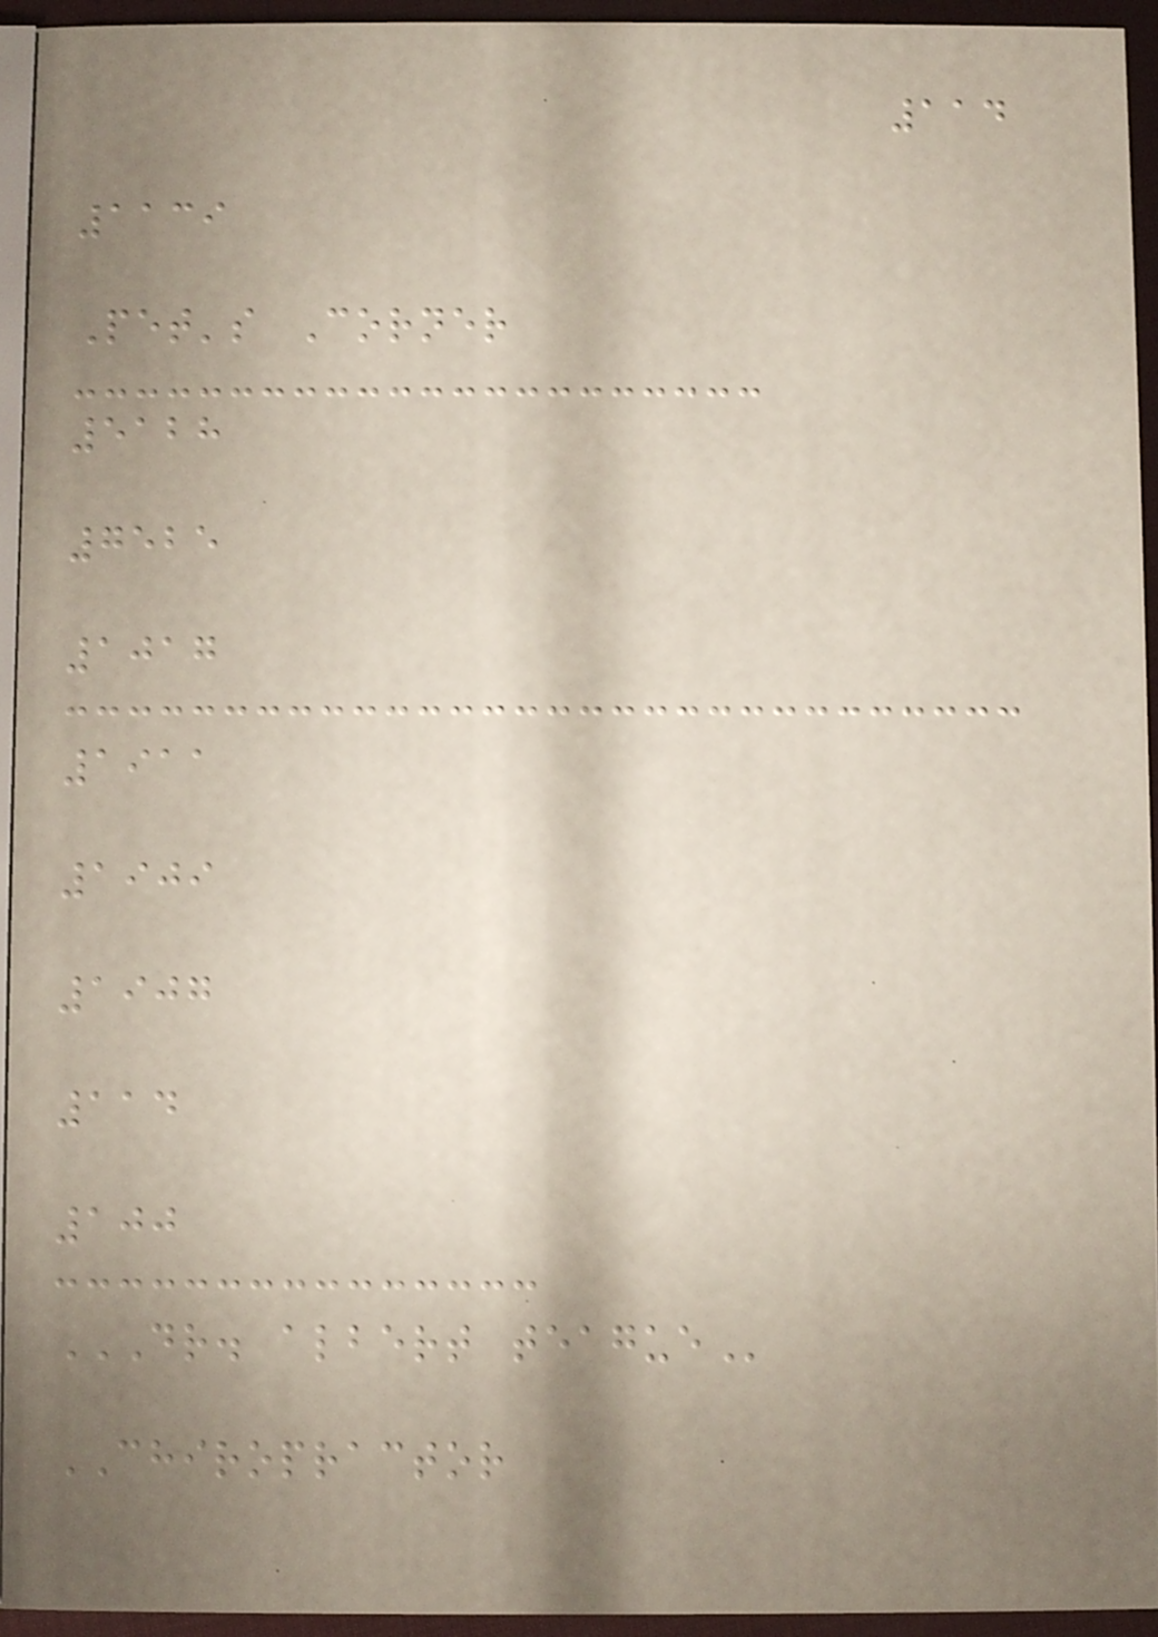114
1139
Pet's Corner
5128
7525
1017
1911
1909
1907
114
100
DR. ALBERT TEAGUE
CHIROPRACTOR
